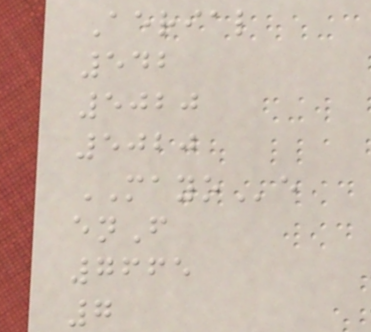Aerial
542
5020
5020
MAYOe
enF
7665
7
